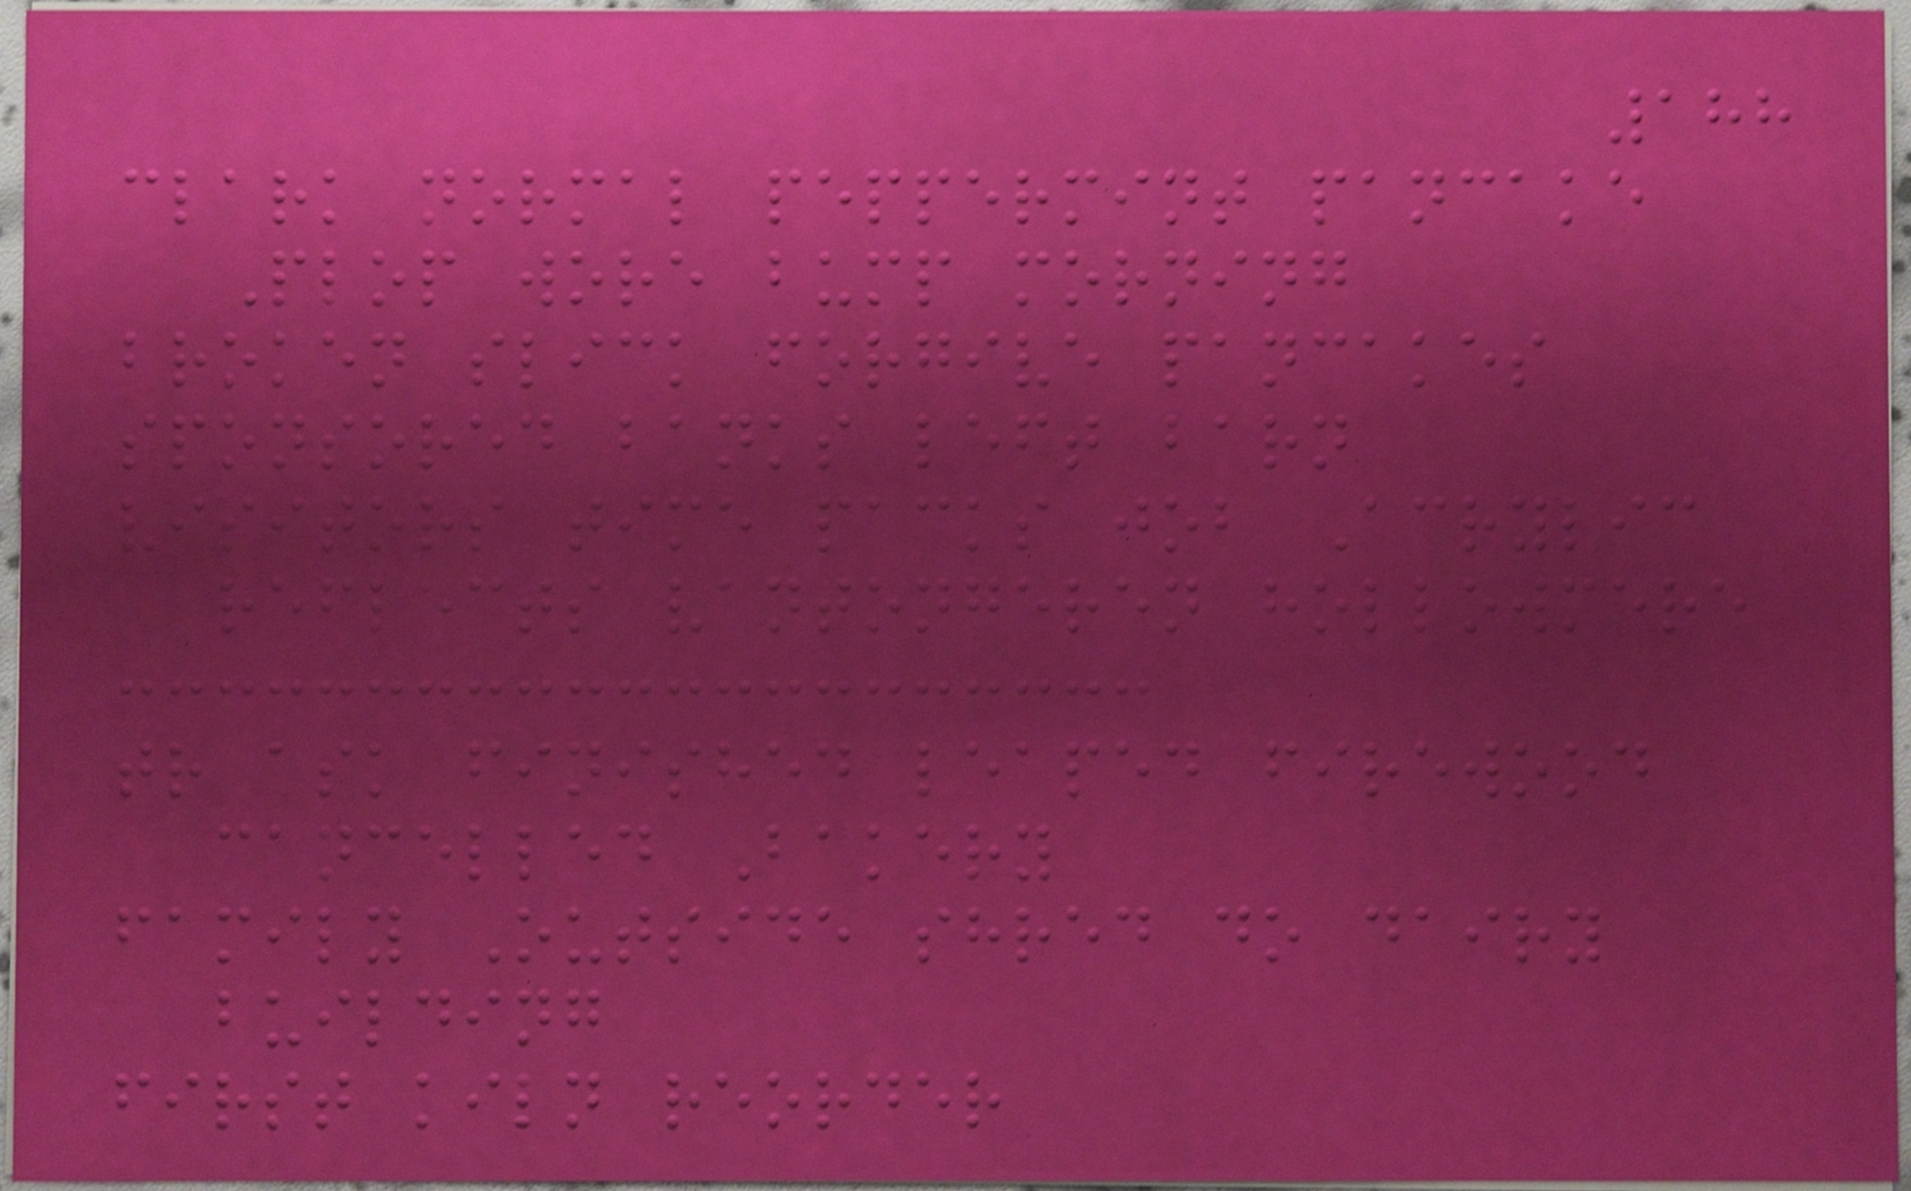188
clark normal peppermint pancake
Plop wore bump morning
broken slick forgive pancakes
sponsored banks left barn
visitors time packs job Acrylic
reflects vantongeren hollowmere
tr ask finished leaped firewood
cancelled Bakery
family Outside shred do dairy
building
first kiln reorder
